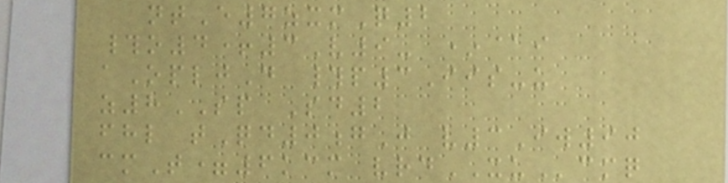ntE7zxmQ2
#o4+3V9- *@i
aOpljD #p3Iis-u
z8SP Sd2
fhl tQd0gJ v3Iw90
cmT=6kcm vrdXUcmq
